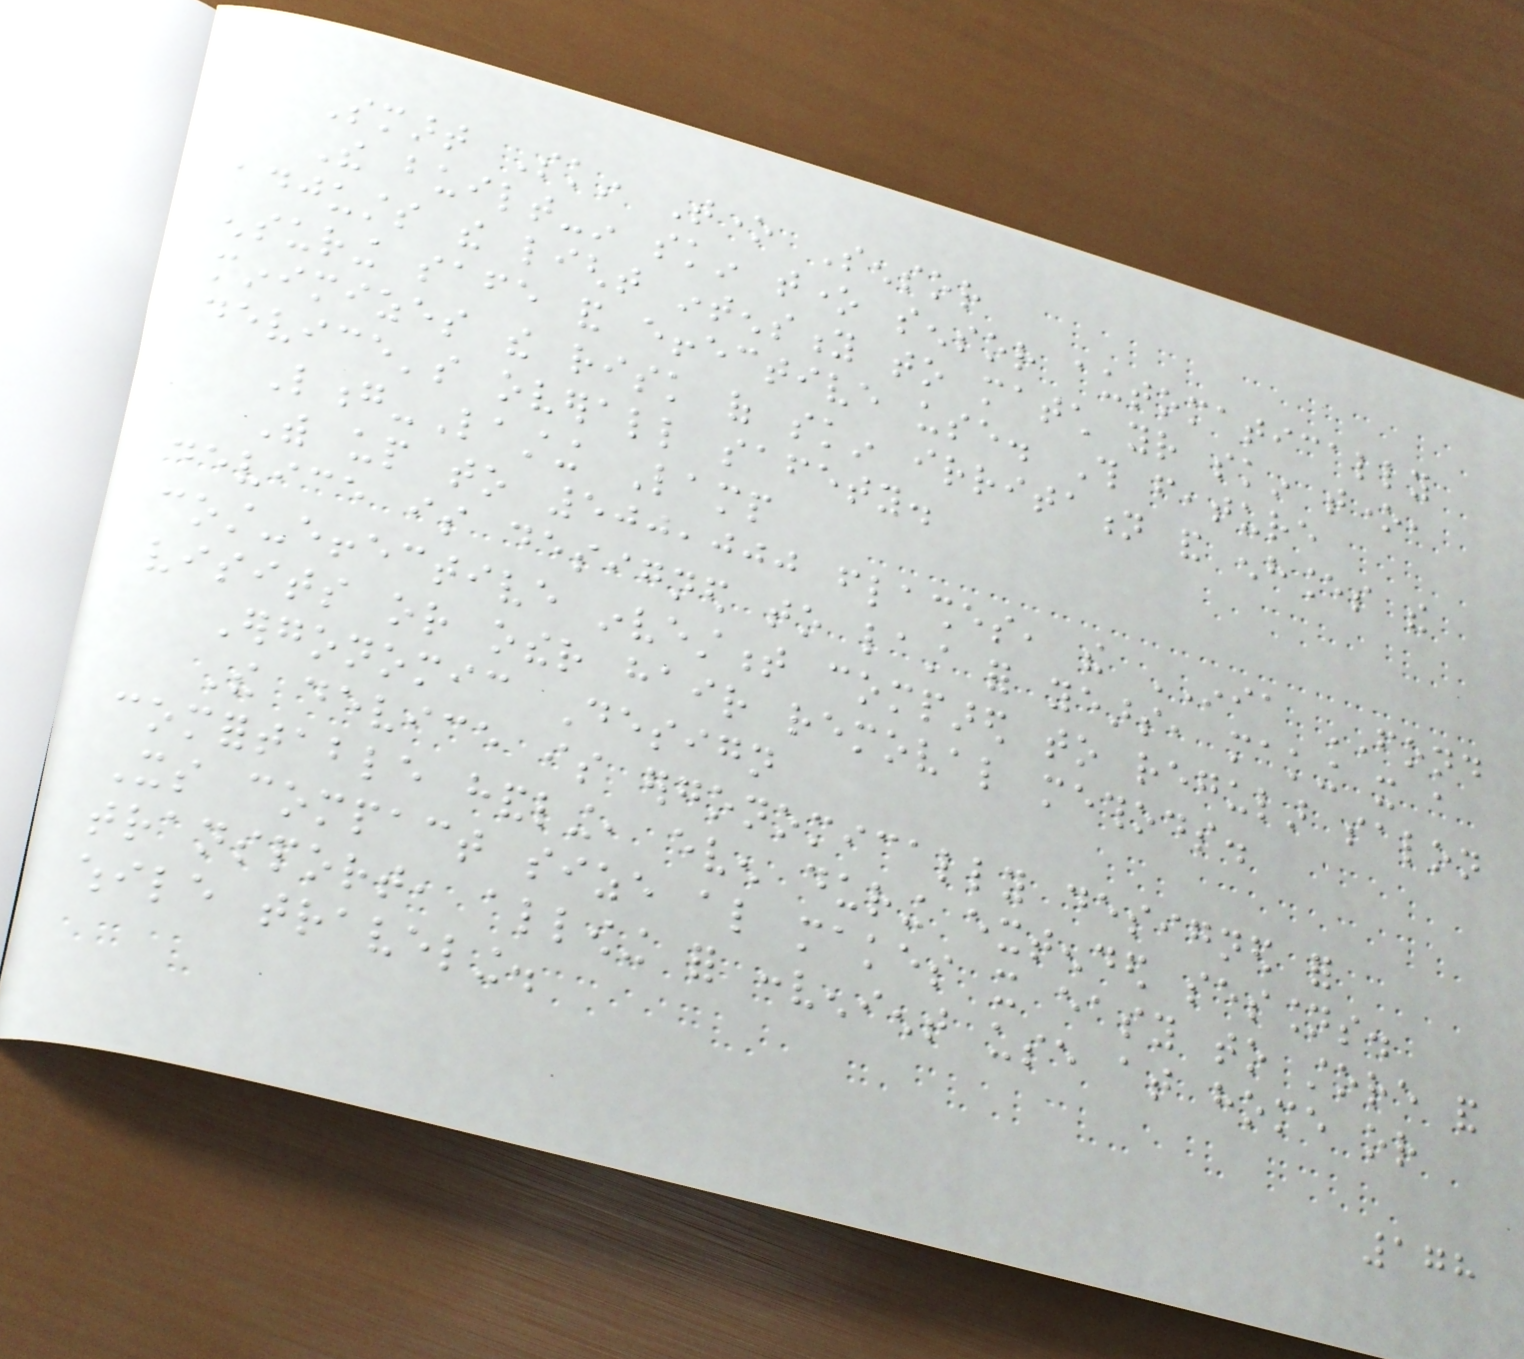Smart Skin Tone Sensor
The built-in skin tone sensor automatically
adjusts the light intensity to match your skin tone,
ensuring safe and effective use. This feature
minimizes the risk of skin irritation and enhances the
device's overall safety.
Long-Lasting Lamp
With up to 500,000 flashes, the INIA FOND
device is designed to last for years, making it a
cost-effective investment compared to regular salon
visits or other hair removal methods.
Ergonomic Design
The device is ergonomically designed for
comfortable handling, even during extended sessions.
Its compact size also makes it easy to store and
transport, allowing for convenient use at home or
while traveling.
178
